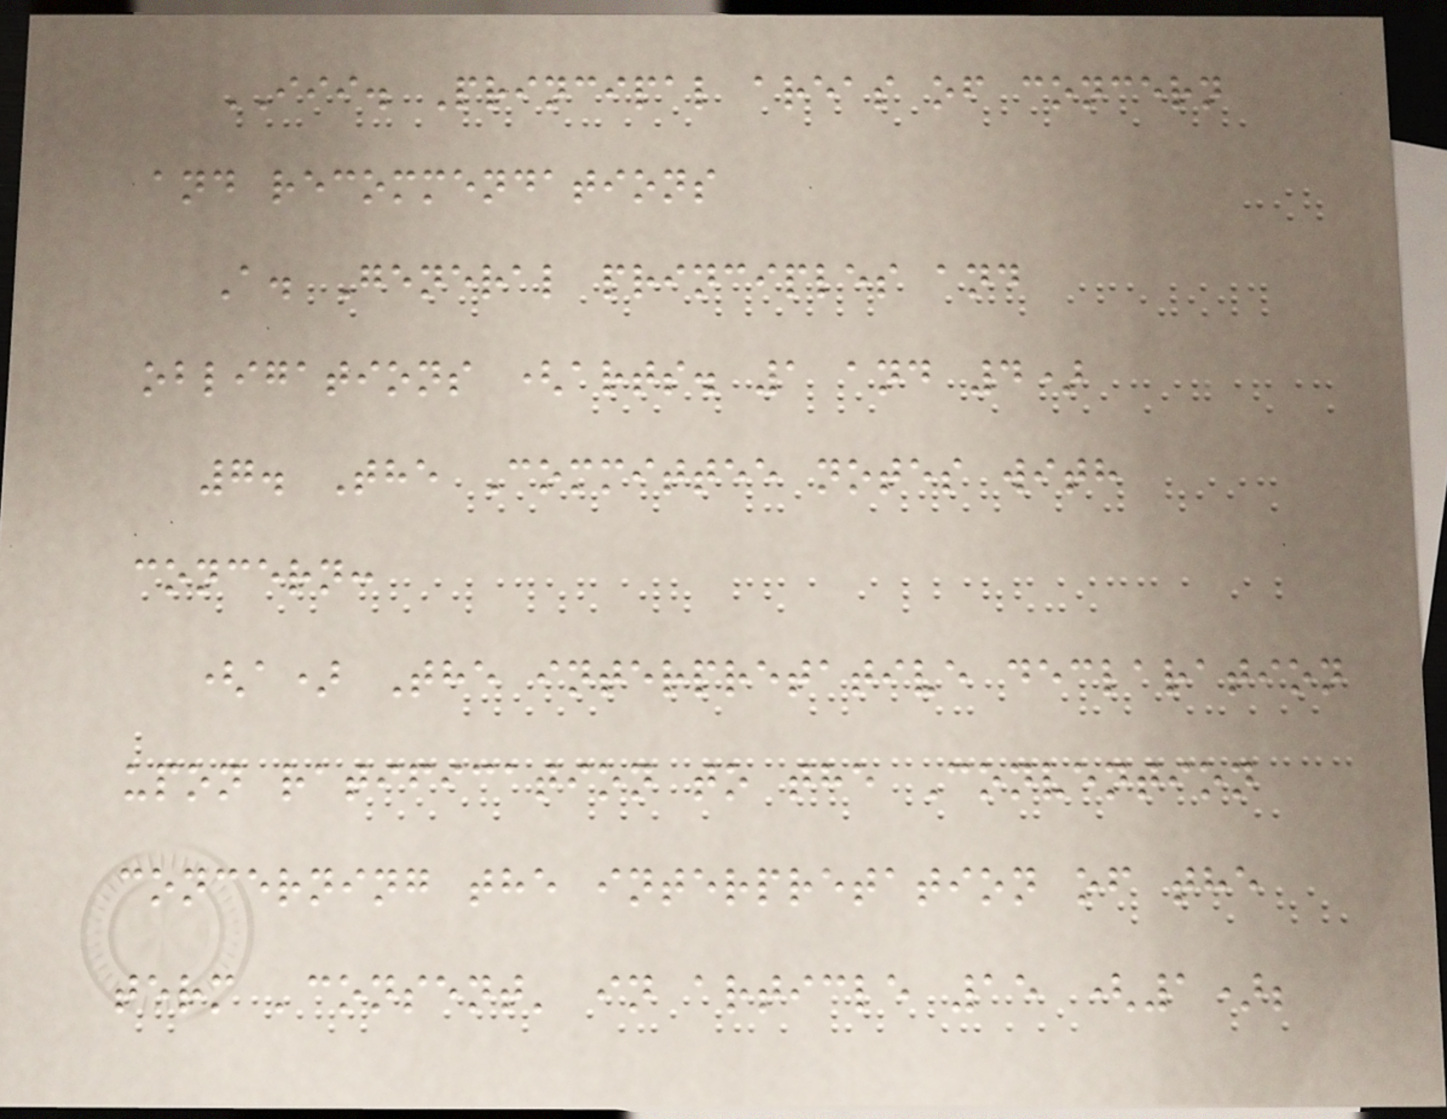III. Principal areas of concern
and recommendations
A. General principles and
obligations (arts. 1 and 4)
7. The Committee notes with
concern:
(a) The interpretative declaration
upon ratification to the Convention
concerning the interpretation of the
term 'consent' in article 15 (1);
